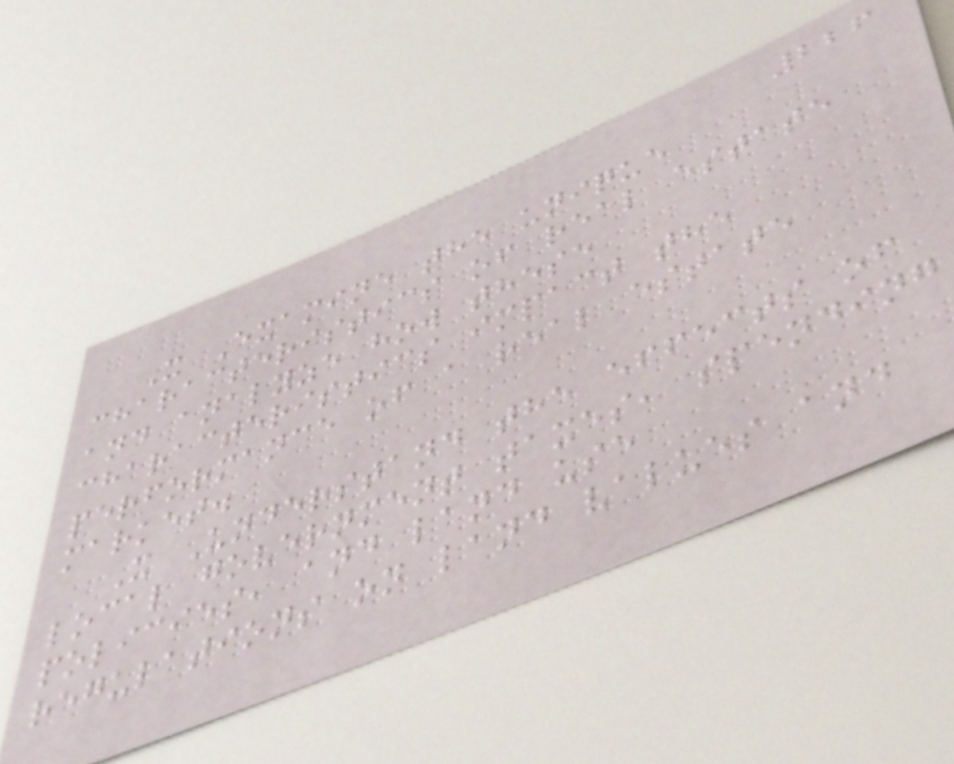226
X Examine the unique
characteristics of real estate
and analyze how these
characteristics impact the
performance of a real estate
market.
X Understand the effects of
local government taxes, spending
policies, and land use
regulations on land values and
